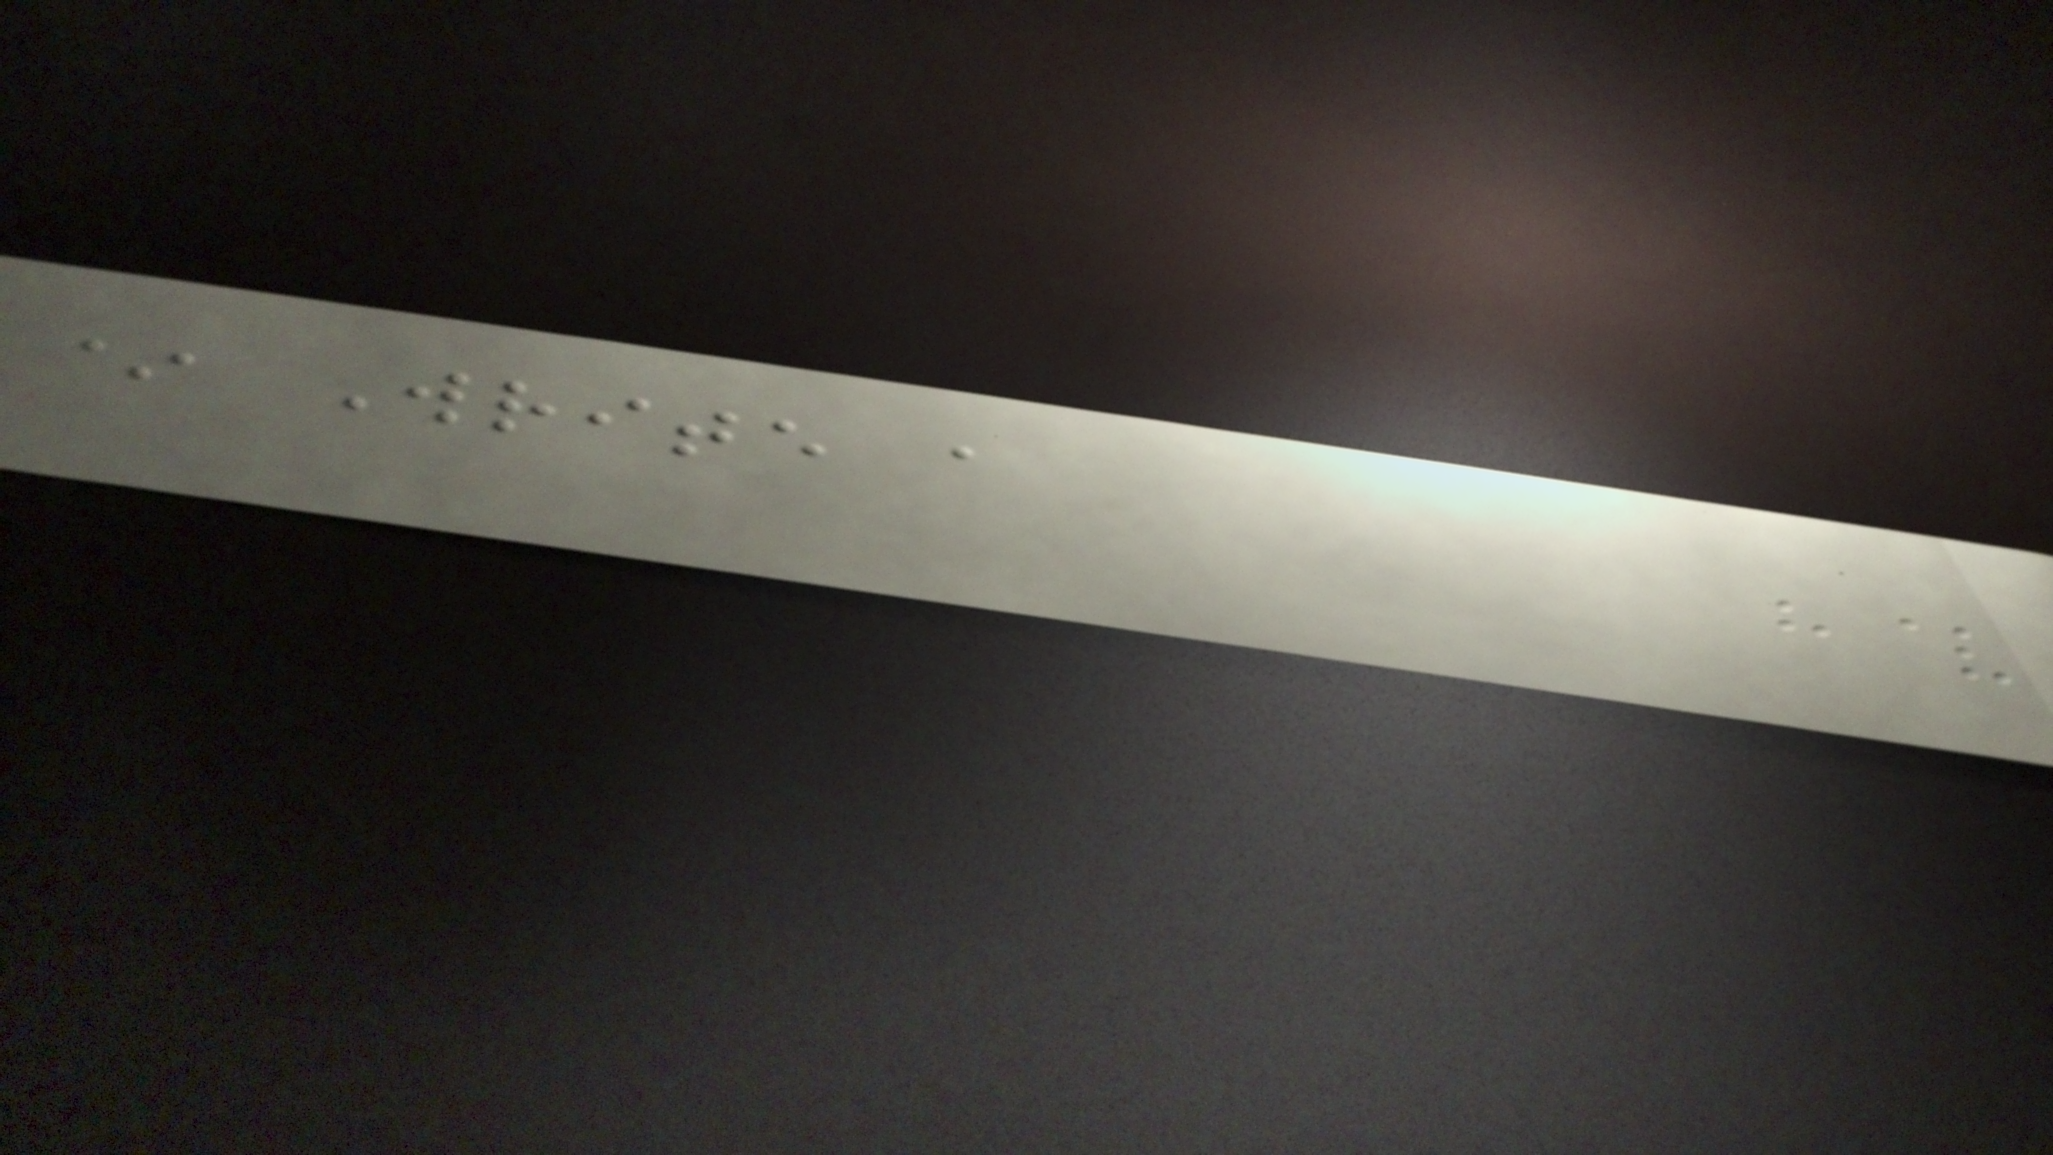* Write a
